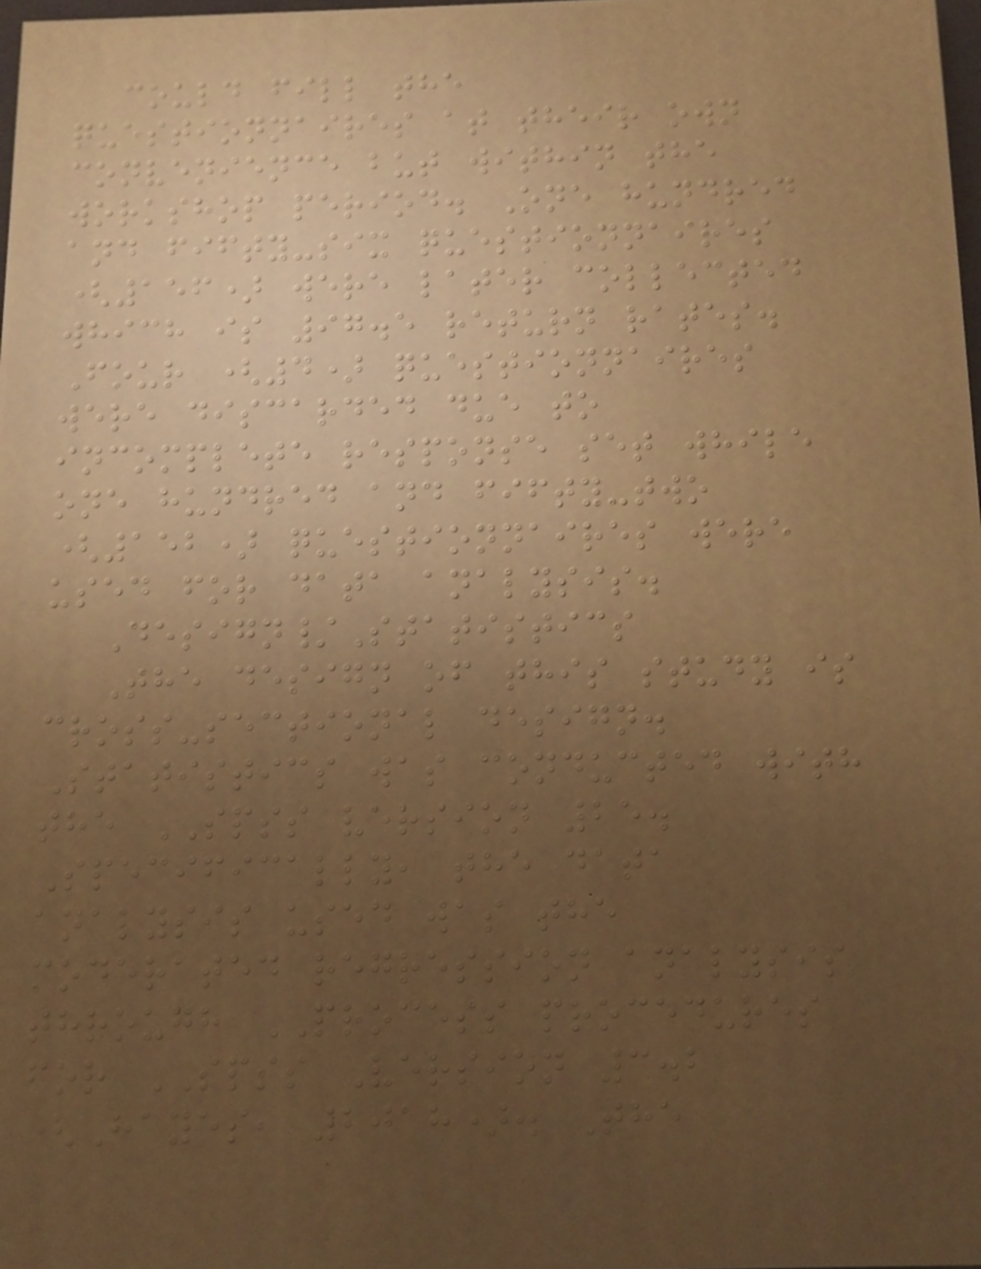could fill the
questionnaires at their own
convenience but within the
workshop period. One hundred
and fifty-six questionnaires
(156) were later collected
which is 97.5 return rates.
Four (4) questionnaires
were discarded due to
incomplete response set while
one hundred and fifty-two
(152) questionnaires were
used for data analysis.
Design/Statistics
The design of this study is
cross-sectional design.
Statistics was conducted with
the SPSS version 25.
Specifically, the data
analysis used was the
moderated regression analysis
through PROCESS procedures
for SPSS Version 3.2
(Hayes, 2018). The
